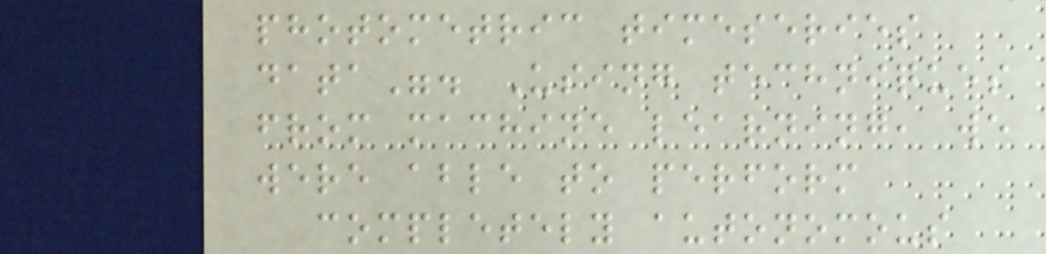photometric timeseries
data". Using techniques
from machine learning, we
were able to perform
completely autonomous
